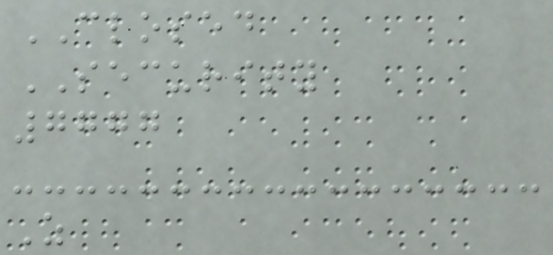CLOSED
SECURITY
7777
Z
